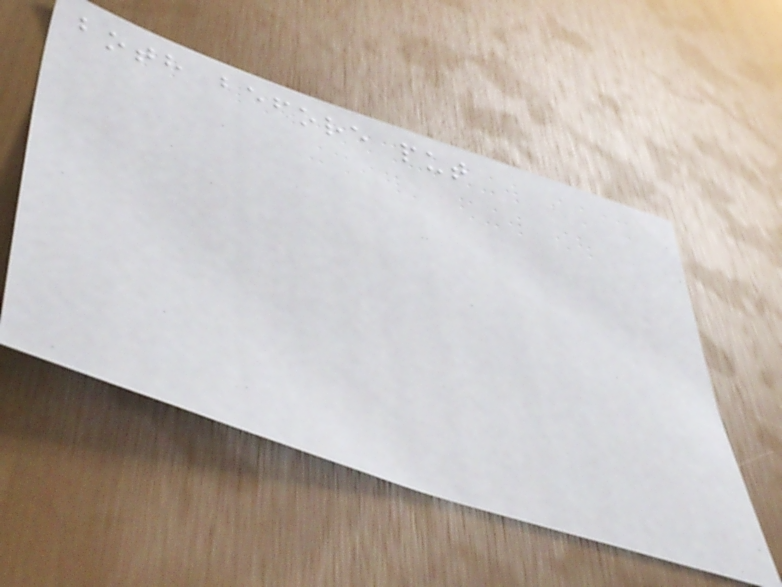both before put
